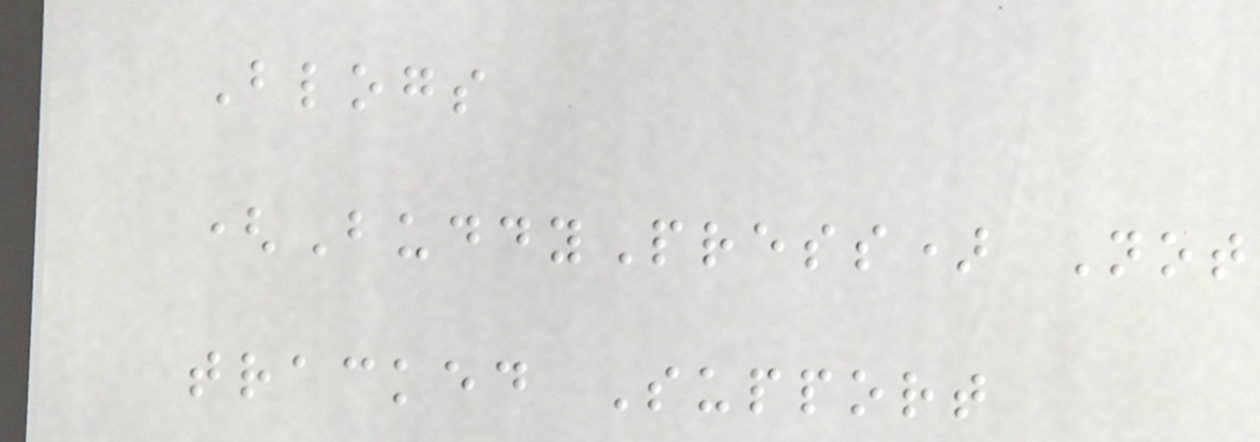Blogs
(BuddyPress) Not
tracked Support
